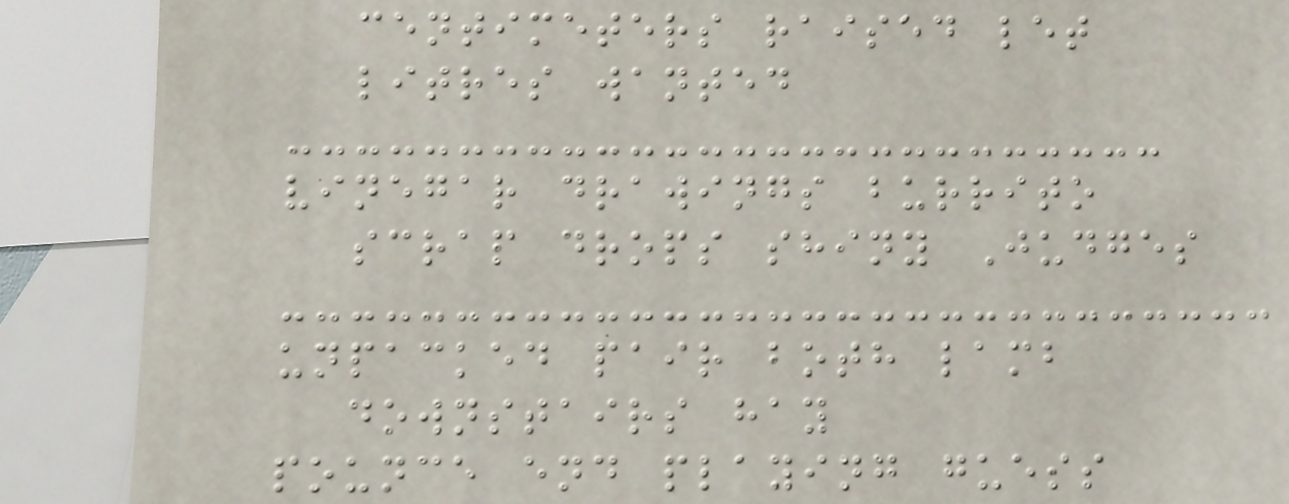centimeters raised let
litres wanted
vinegar drawings burrito
scrap drops shiny Judges
unpacked pair both lamb
downstairs hay
pounce end playing guess
